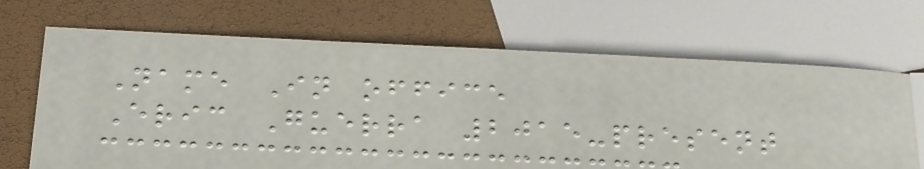Name In office
Eric Guerra 2015-present
